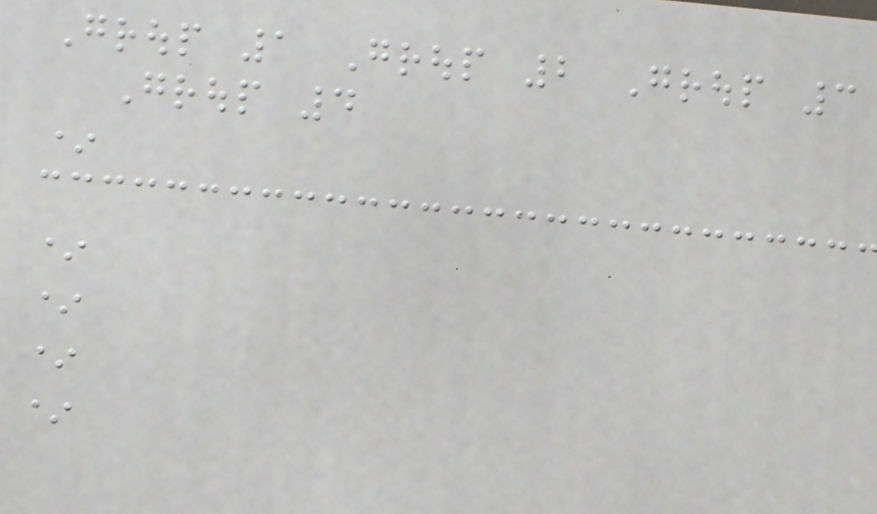Group 1 Group 2 Group 3
Group 4
*
*
*
*
*
